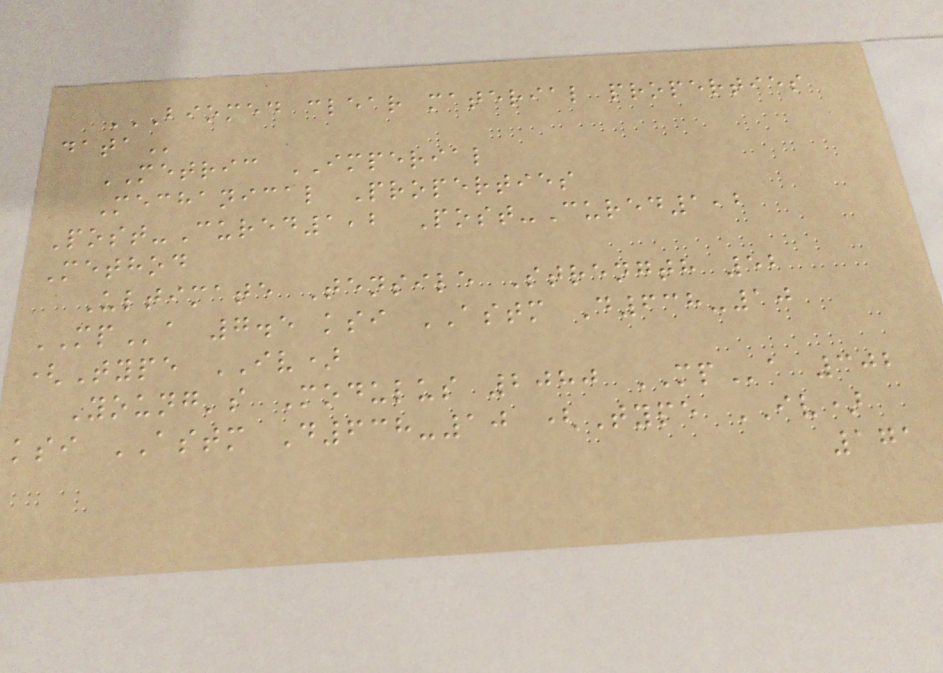BIOMED CLEAR MATERIAL PROPERTIES
DATA
METRIC IMPERIAL
Mechanical Properties
Post-Cured1,2 Post-Cured1,2
Method
Ultimate Tensile Strength 52
MPa 7.5 ksi ASTM D638-10
(Type IV)
Young's Modulus 2080 MPa 302
ksi ASTM D638-10 (Type IV)
171
